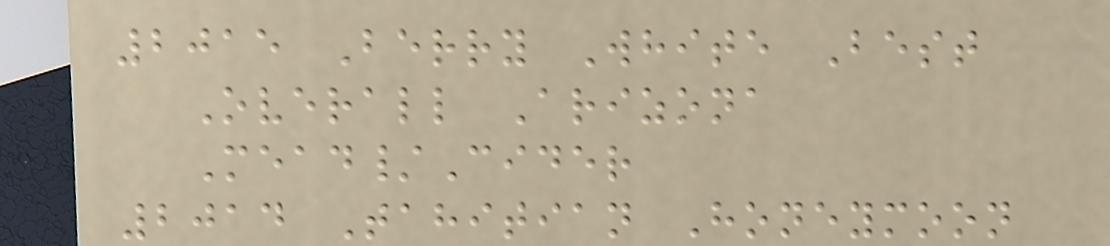2015 Berry White Best
Overall Arizona
Mead/Cider
2014 Tahitian Honeymoon
